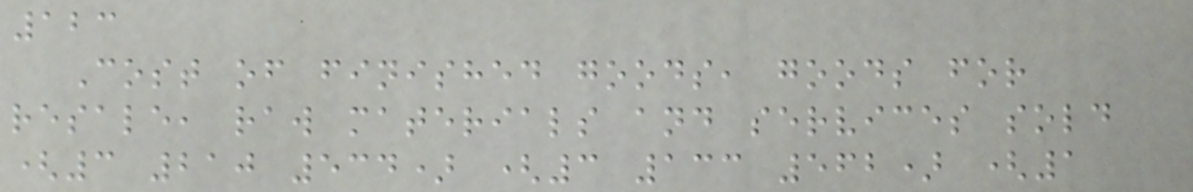123
Cost of finished goods, goods for
resale, raw materials and services sold
(3 210 534) (3 133 562) (1
